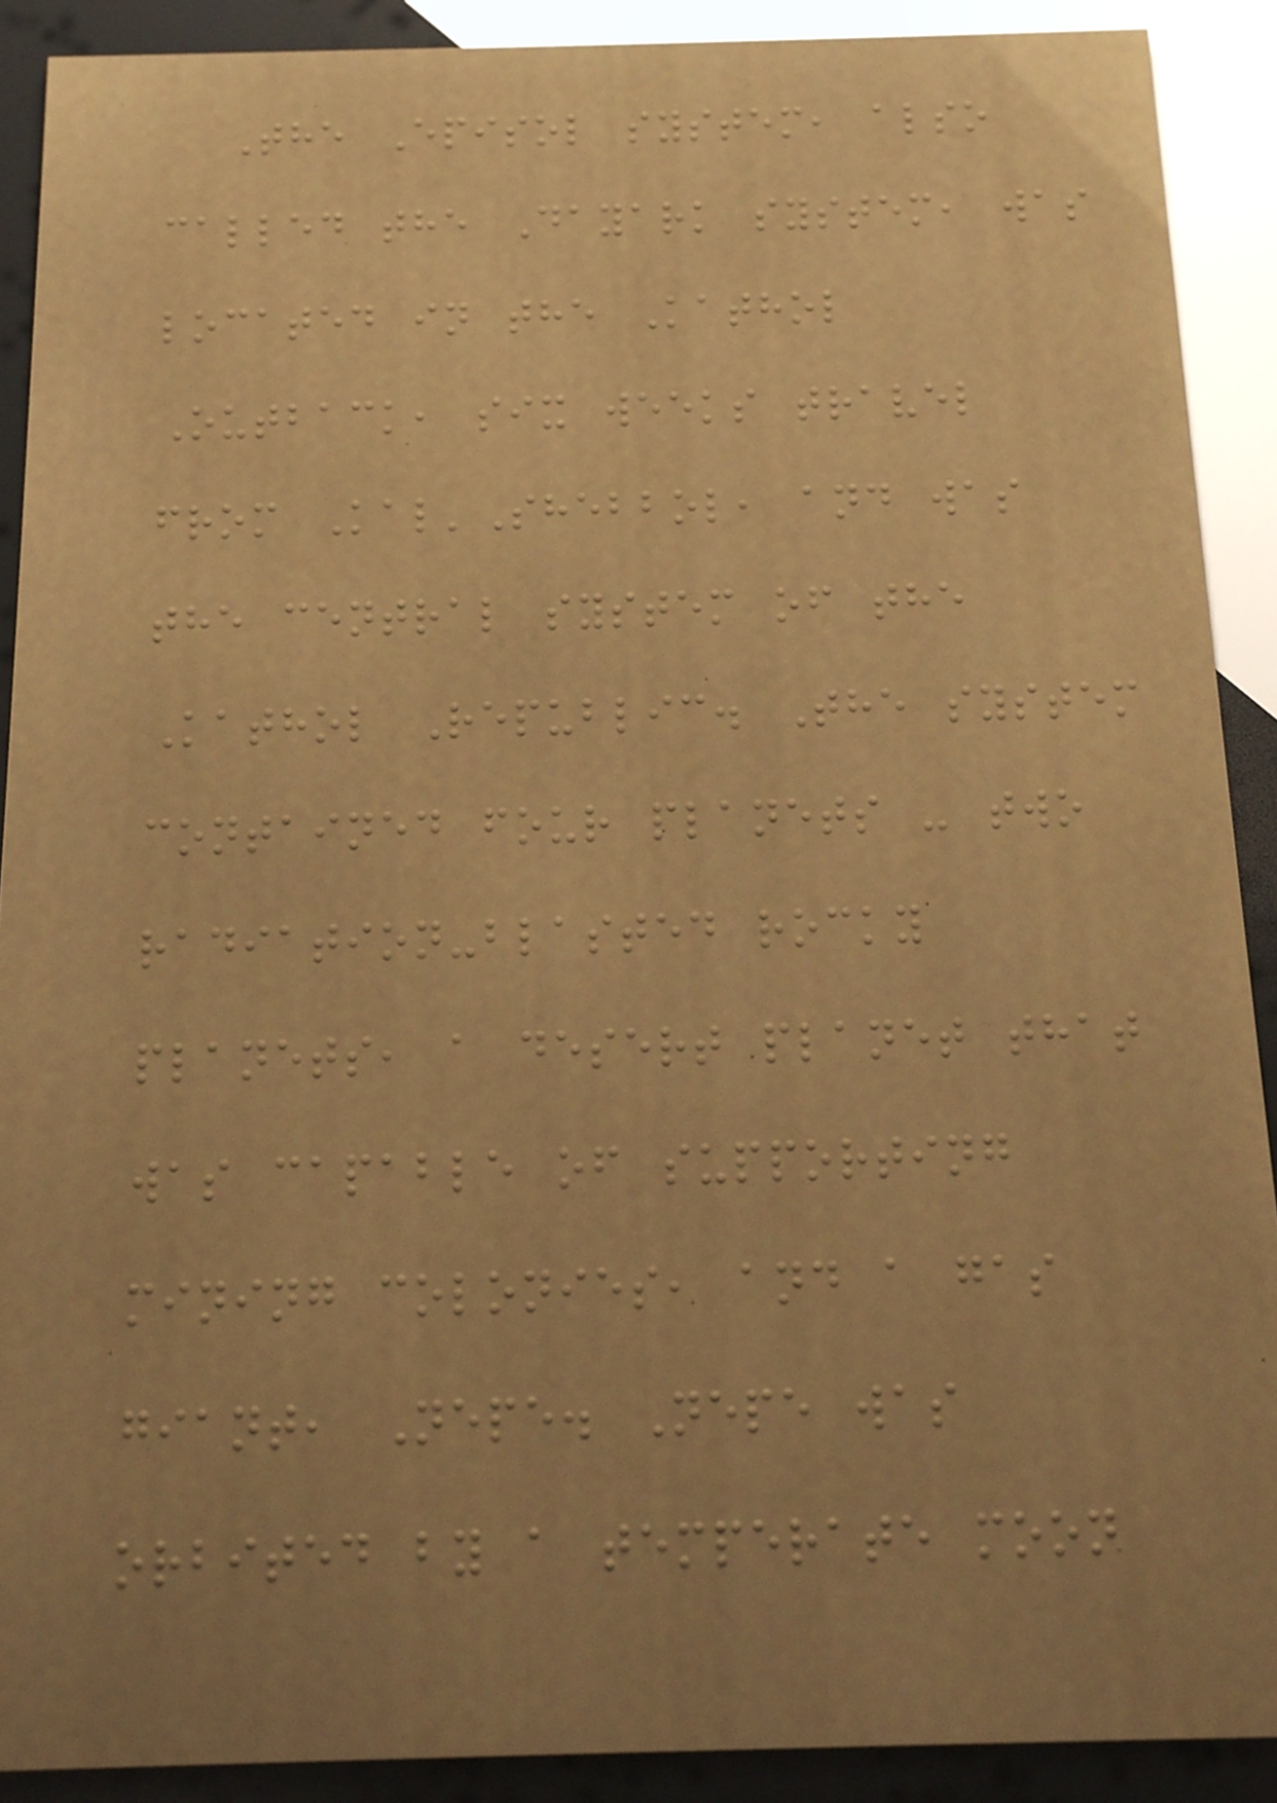The Episol system, also
called the Dayark system, was
located in the Kathol
Outback, six weeks travel
from Kal'Shebbol, and was
the central system of the
Kathol Republic. The system
contained four planets - two
radiation-blasted rocky
planets, a desert planet that
was capable of supporting
mining colonies, and a gas
giant, Nepe. Nepe was
orbited by a temperate moon
